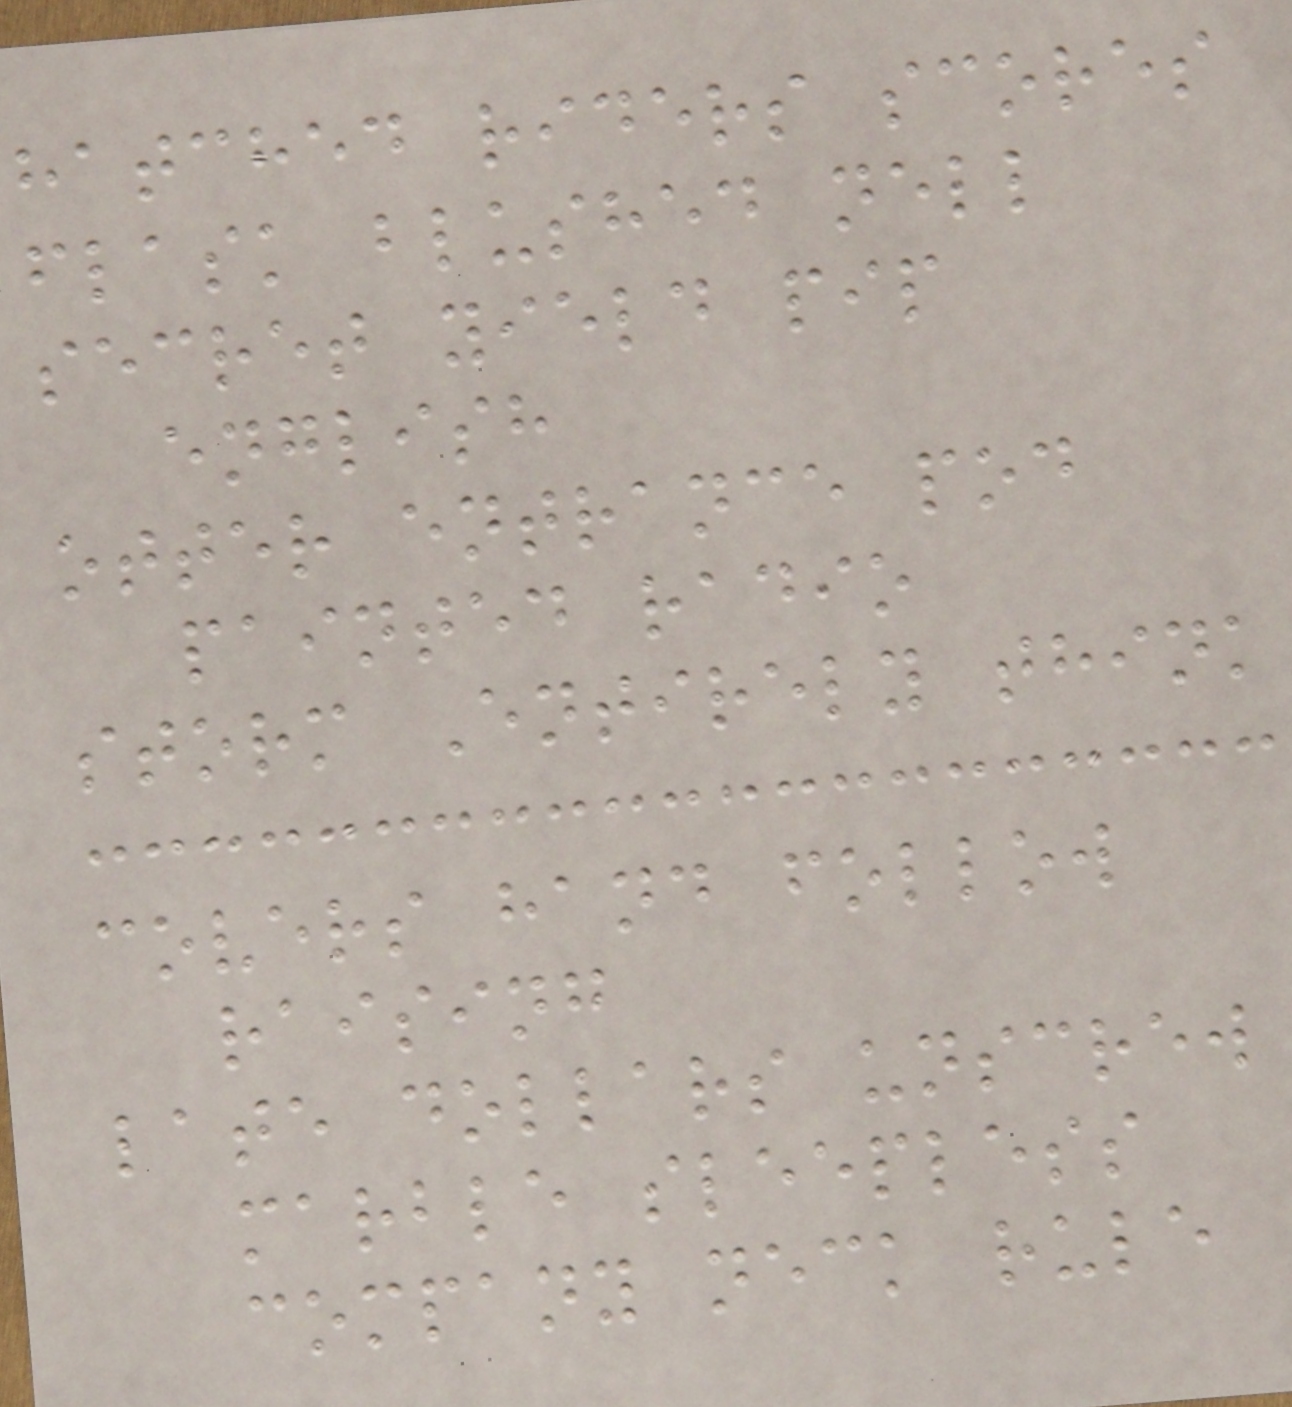hatched riders scores
flask blushed nell
secret yield pip
english
otter entrance pod
painted radio
storm Entirely think
covers hand follow
raising
late dollars unscrew
marble sleepless
company neck rule
